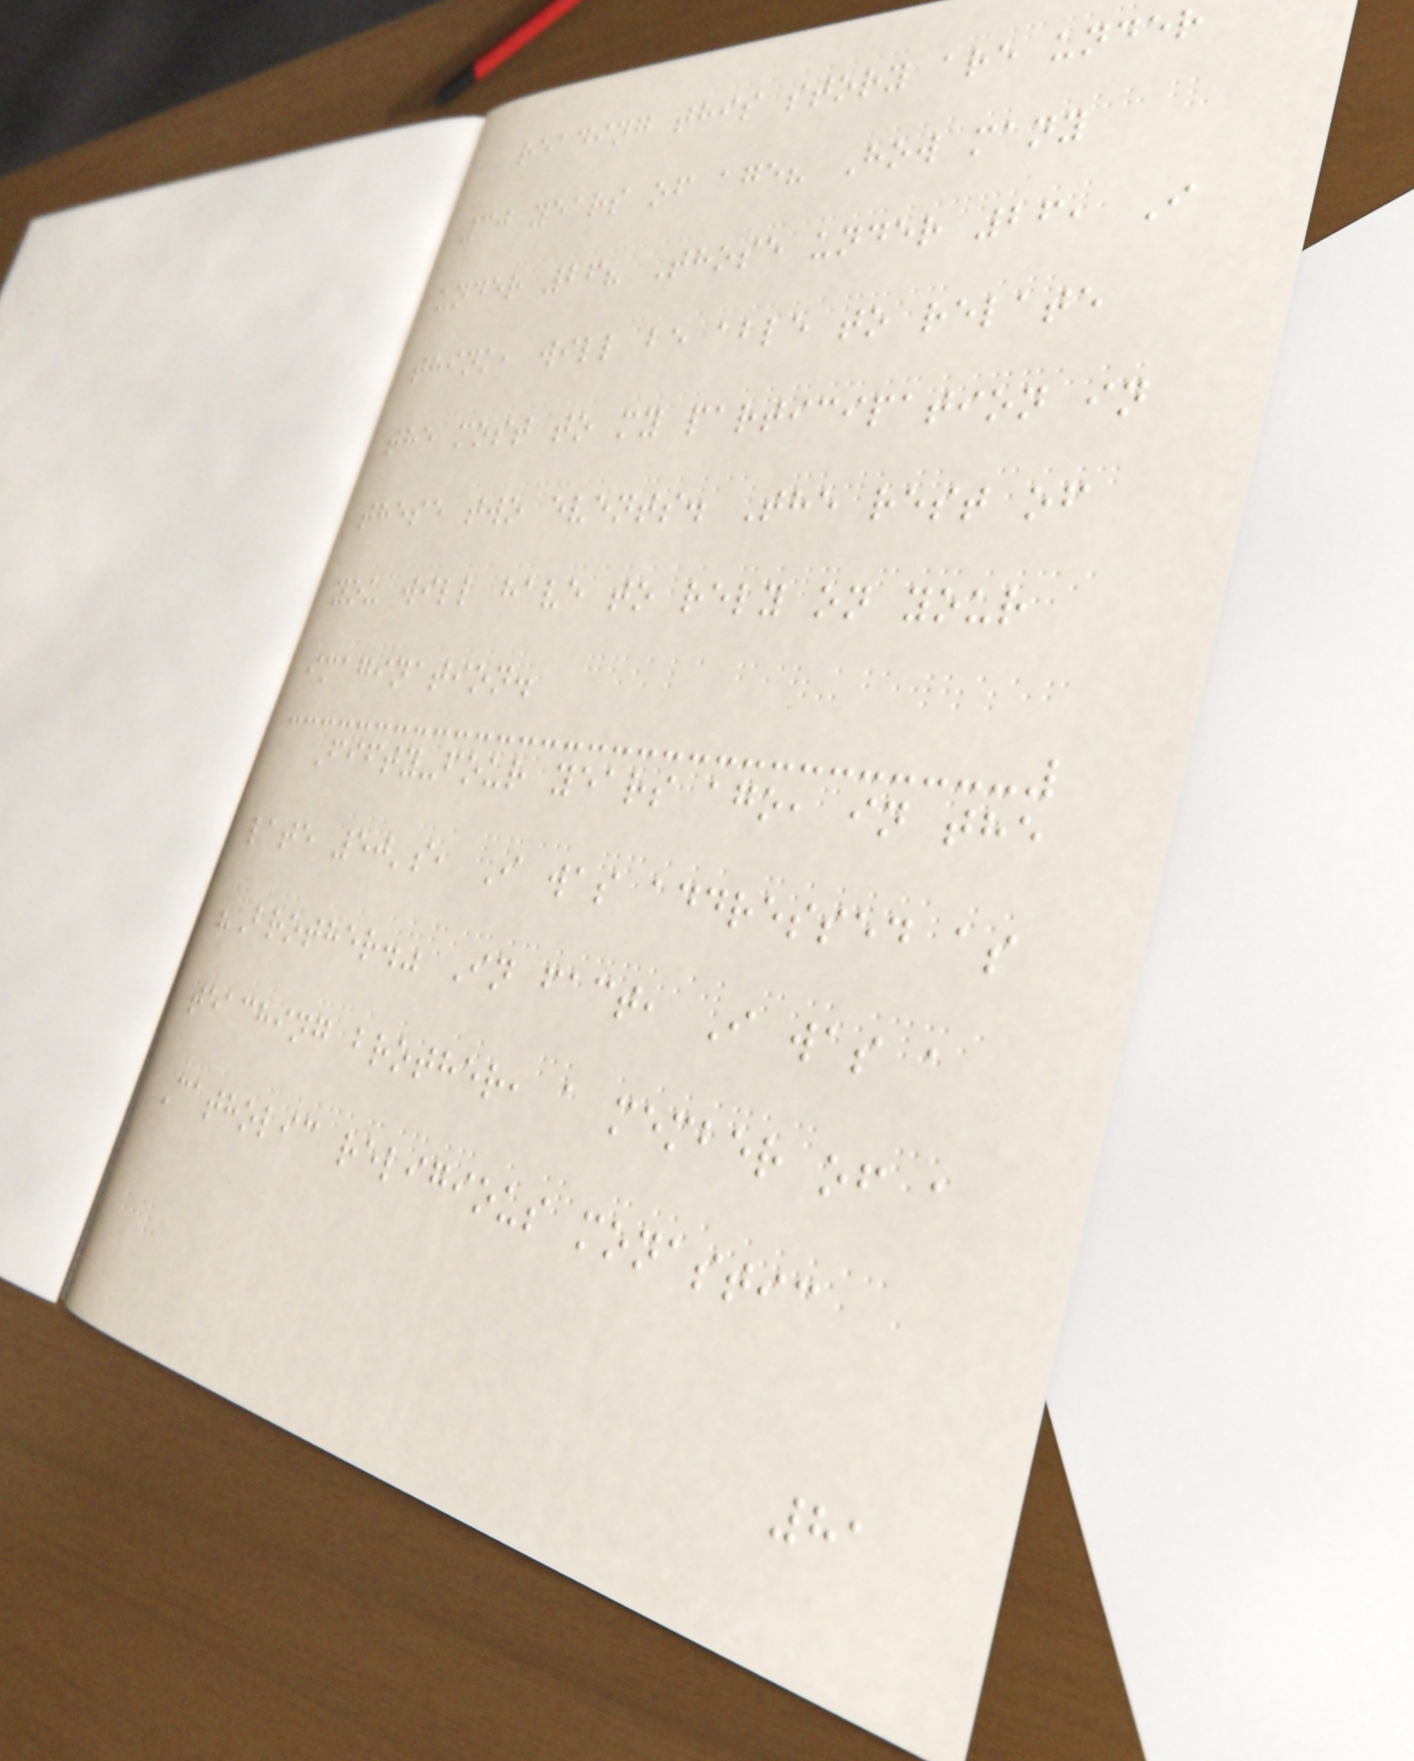reading this story are under
30 years of age? How many
under 26? Those under 26, I
think, will be able to relate
the most to my participation in
these two events. The rest of
you will have to rely on your
imagination.
Fifty-four years ago, in the
late 50's, I was addressed as
"Brother." In fact, I was a
teaching brother, a member of a
Catholic religious monastic
81
